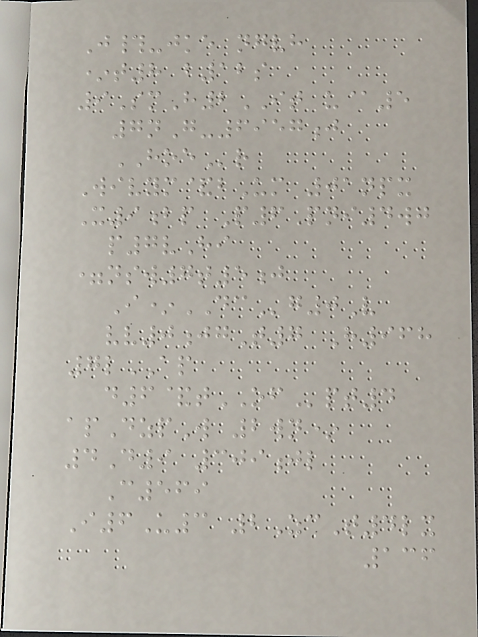J#-jke ngvh
*t8 b12s
9SmH2IT u@5
7nG-6957j
HOEr
Wivym&bUm 01npx
X9bp P6Pni4wg
p7vHi
=nsw7t5j
I*DCg0V
vv0jgT7 H968
7lAP
d6&tOFpt4
apDzpW 2wn*
4D9 309jl
C569
I6U3 2ZcT4lx
136
